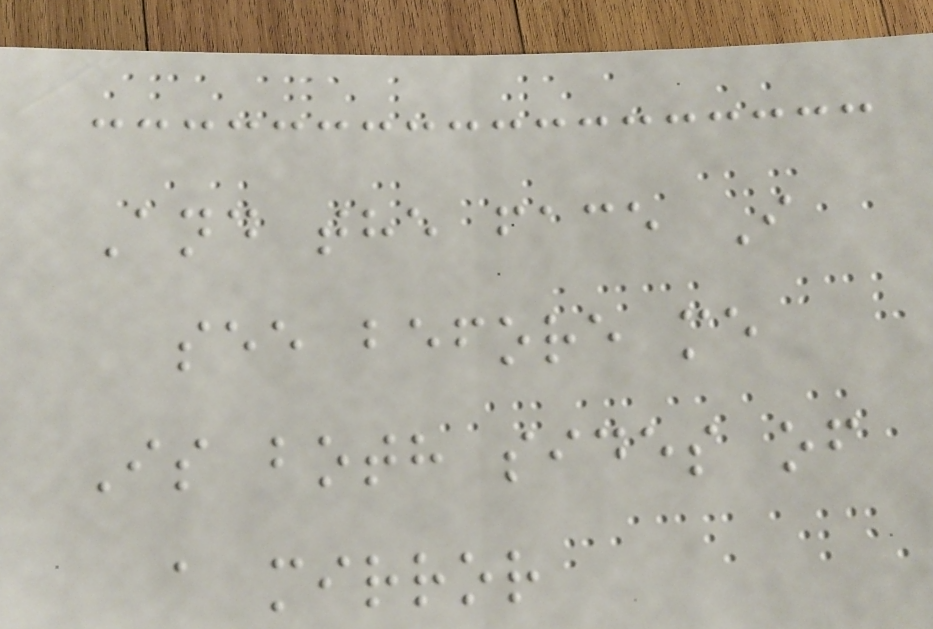And the face I
see before me
Is both sides of
a mirror
